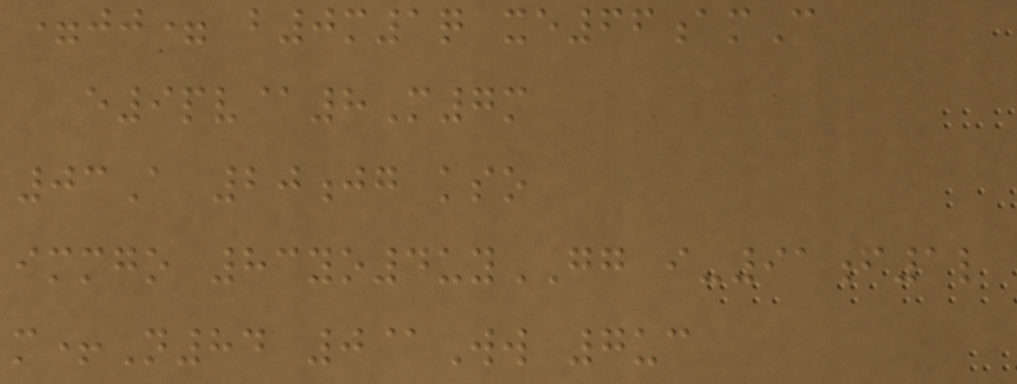=jj= b0m1q xe66amC
e9pv@8M7m
03A 20jg kso
immgo 83yo4uyGG i-91f1l
m+N84 0@Ww 7uc
